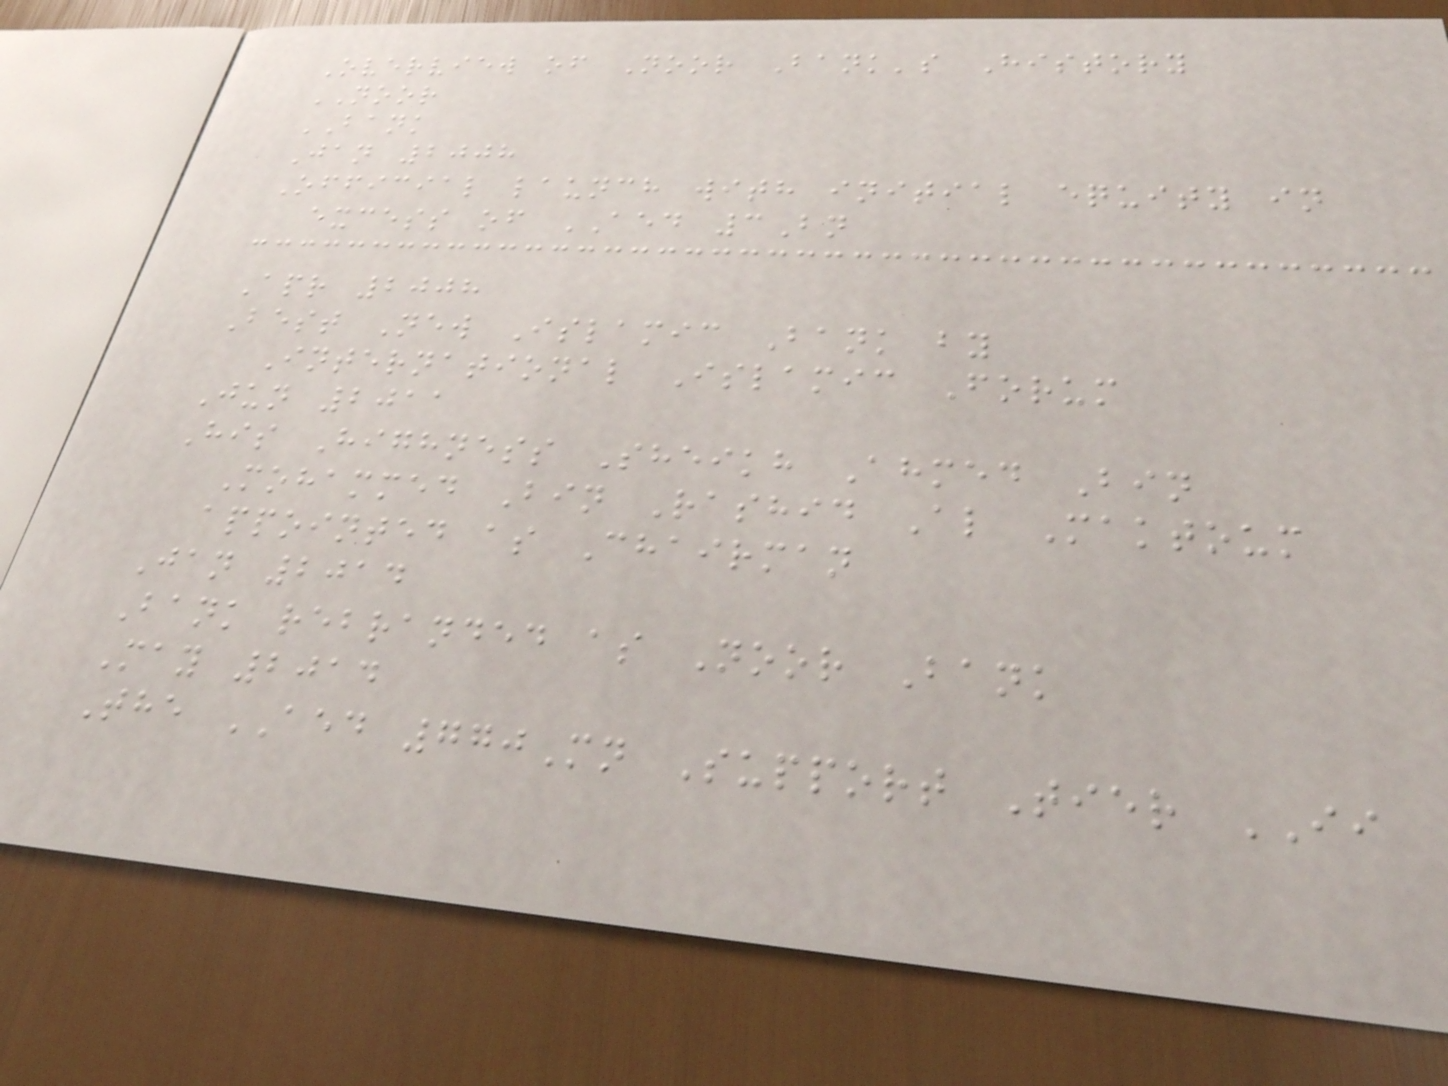Overview of Noor Bank's History
NOOR
BANK
Jan 2008
Official launch with initial equity in
excess of AED 3Bn
Apr 2008
Best New Islamic Bank by
International Islamic Forum
Jun 2011
His Highness Sheikh Ahmed Bin
Mohammed Bin Rashid Al Maktoum
appointed as Chairman
Jan 2014
Bank rebranded as Noor Bank
May 2014
The AED 770Mn Support Tier II
